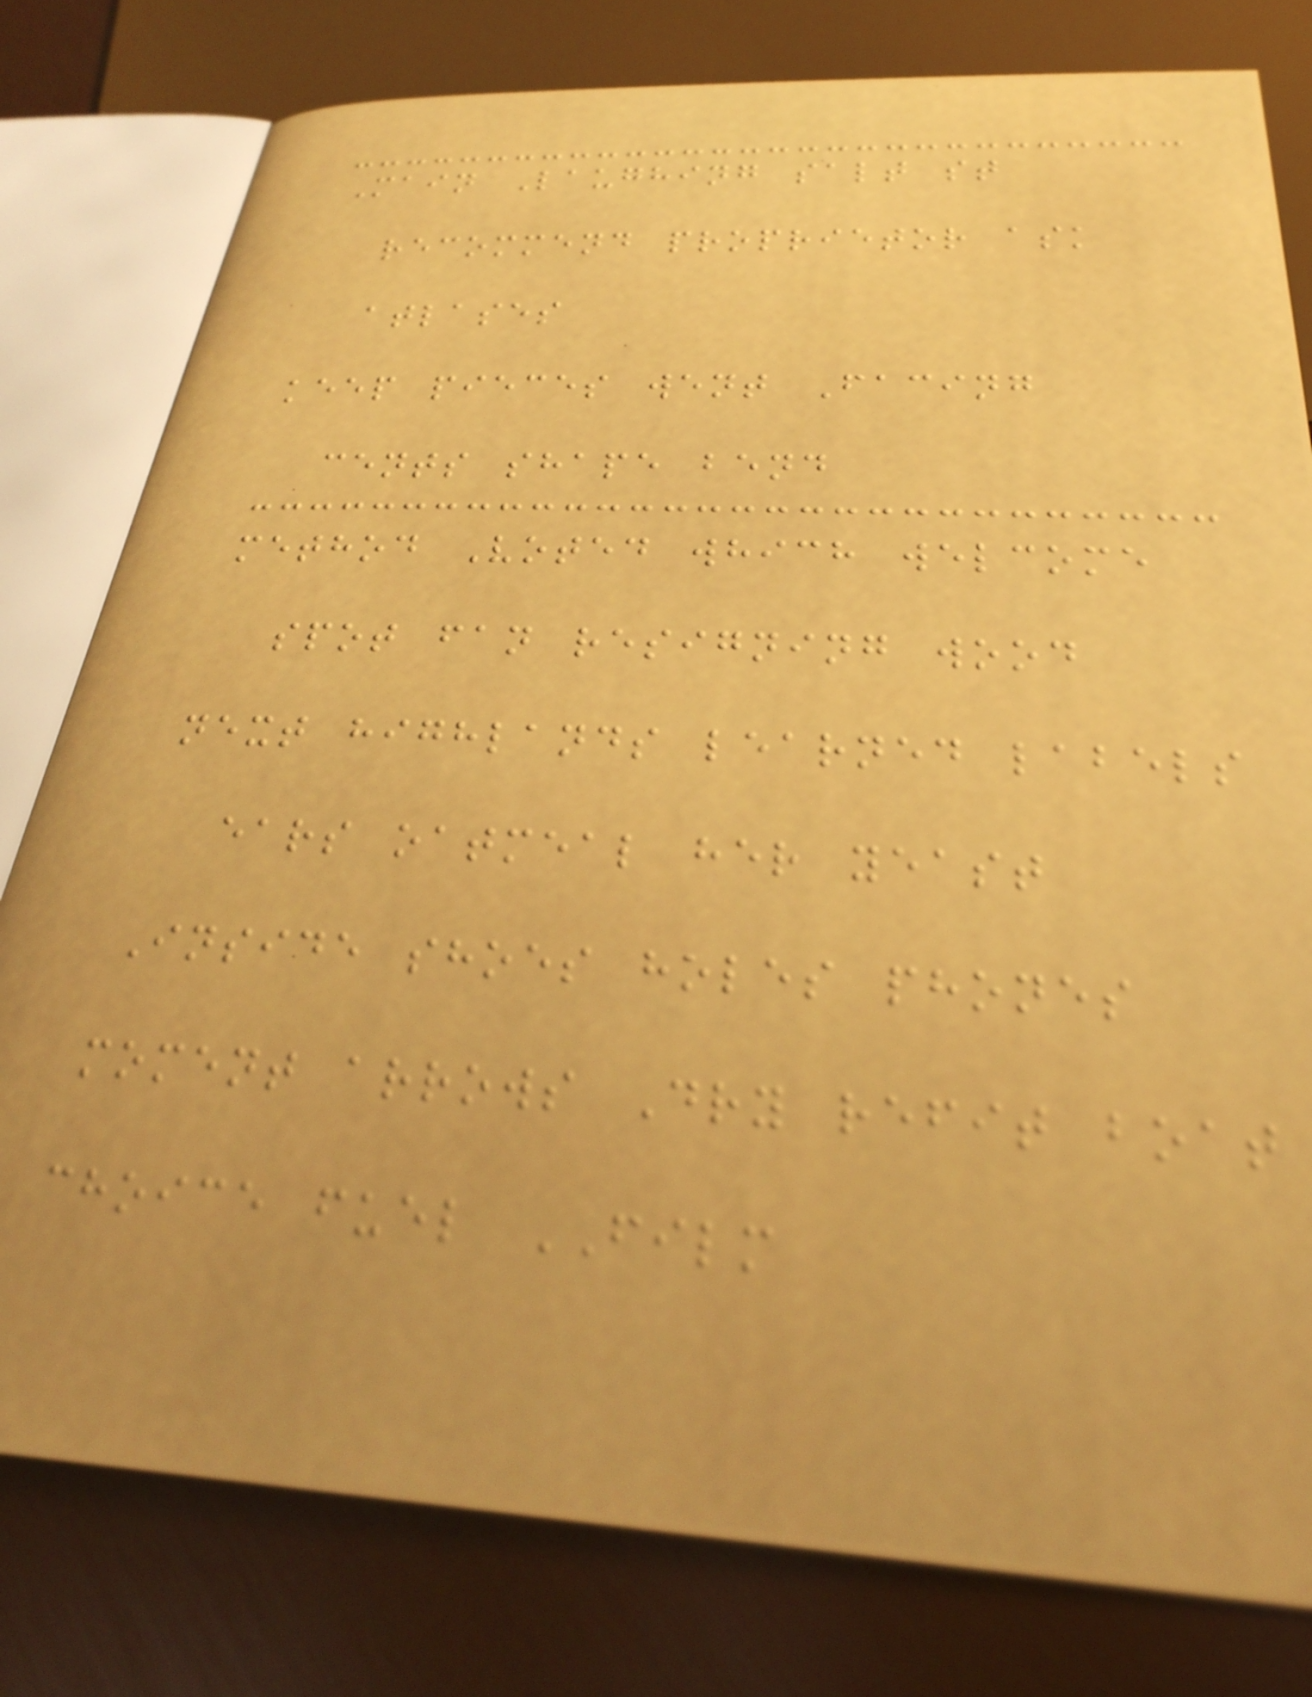Main Laughing salt st
recommend proprietor ask
atlases
keep pieces went Facing
cents shape bend
method Voted which welcome
spot fan resigning wood
next highlands learned labels
ears oatmeal her yeast
Inside shoes holes phones
moment arrows Dry refit boat
choice fuel FILM
